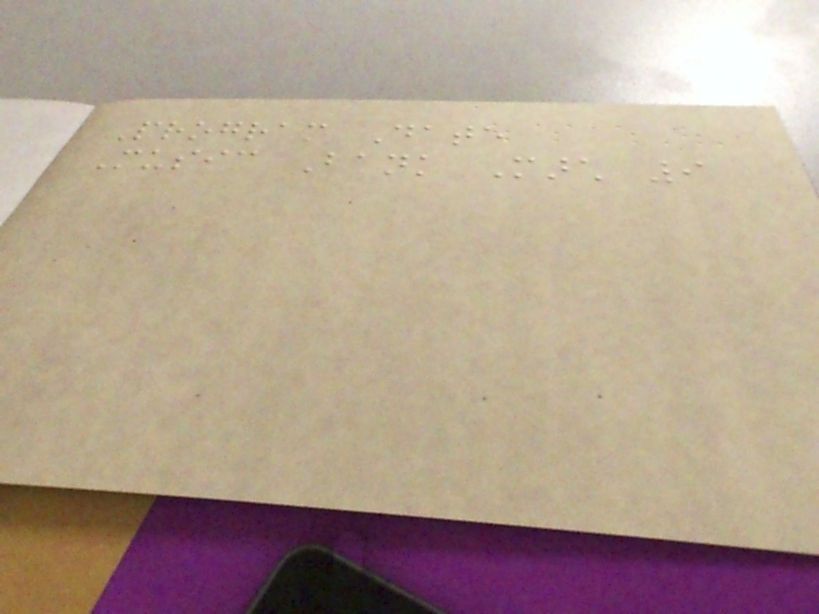Program Date
Music Bank March 9
